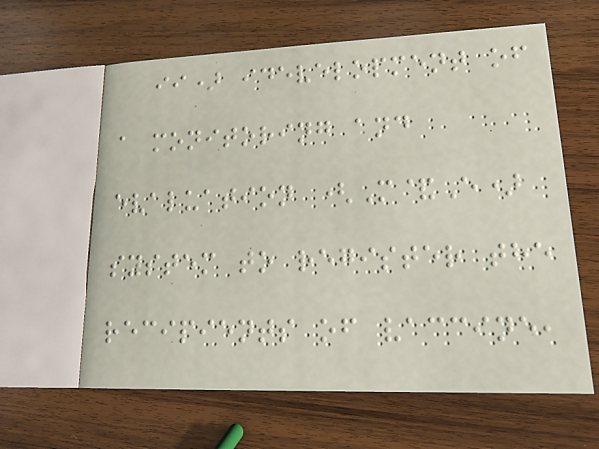ii) idevelopment of
a monitoring and
evaluation (M&E)
system to register the
recipients of vaccine,
